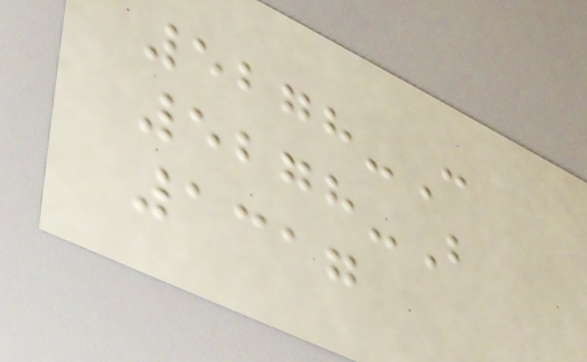5278-C
5278-B
1317
